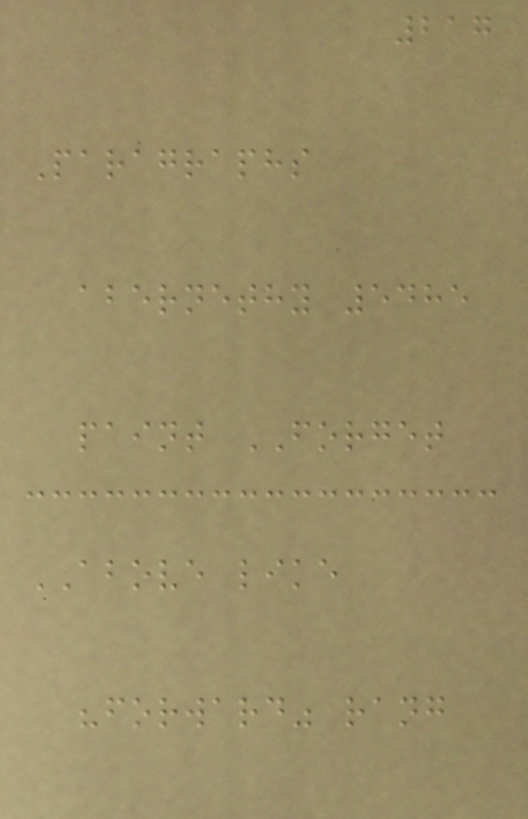217
Paragraphs
abernethy 5485
paint FORGET
ABOVE like
"forward" rang
